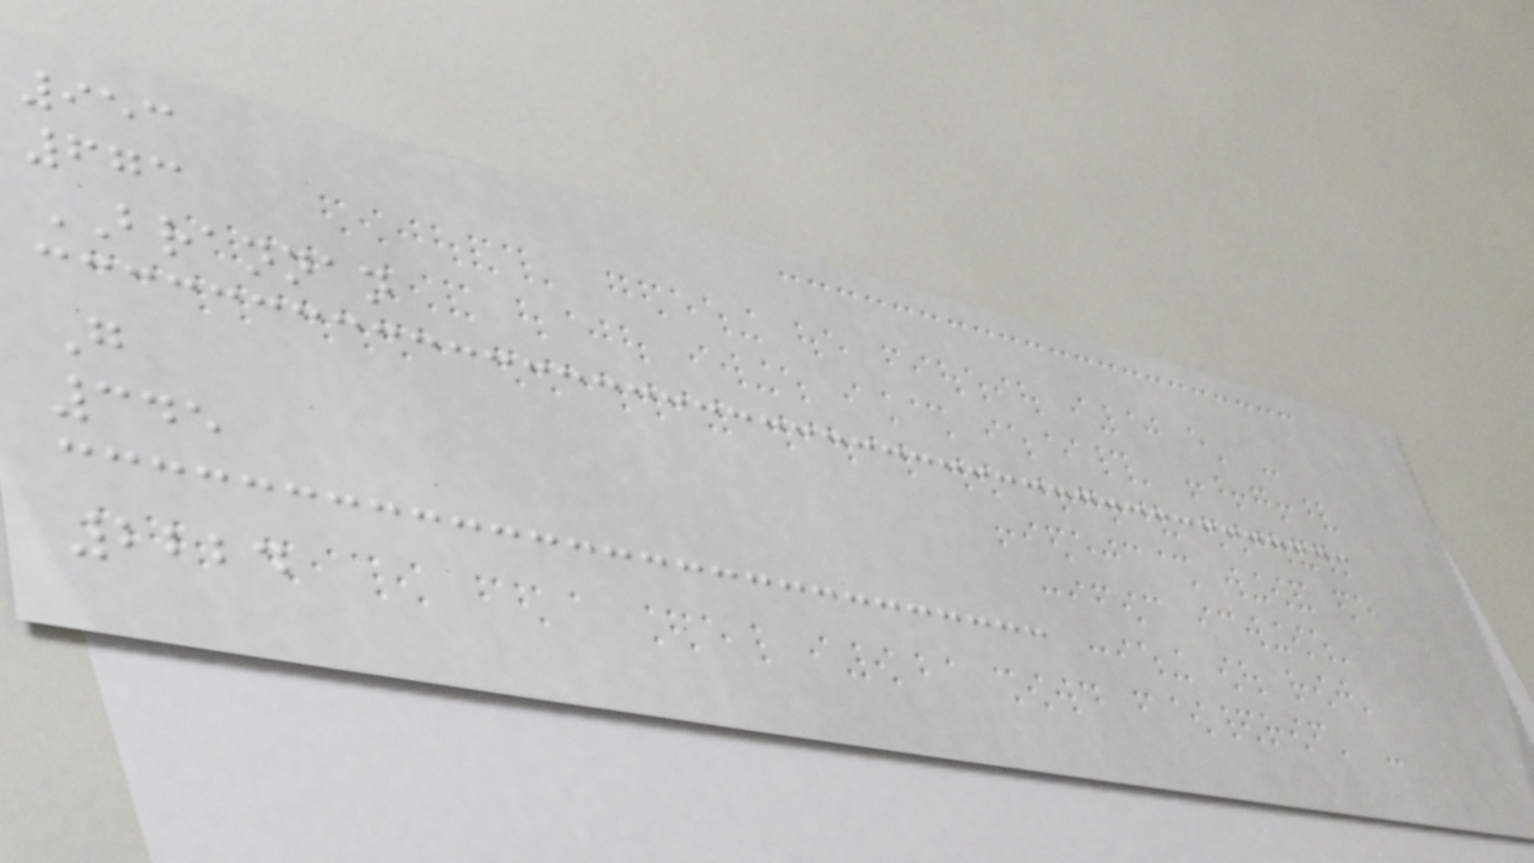953
673
BRANNAN
G
345
2224
